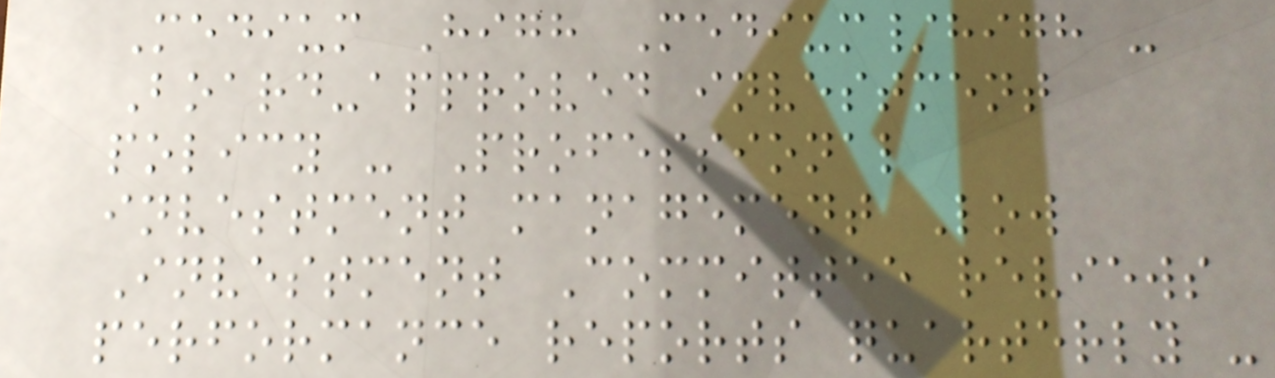Medium High Medium/high -
Board-approved investment
policy - Professional
investment management Low
Investment Committee reviews
performance reports quarterly -
